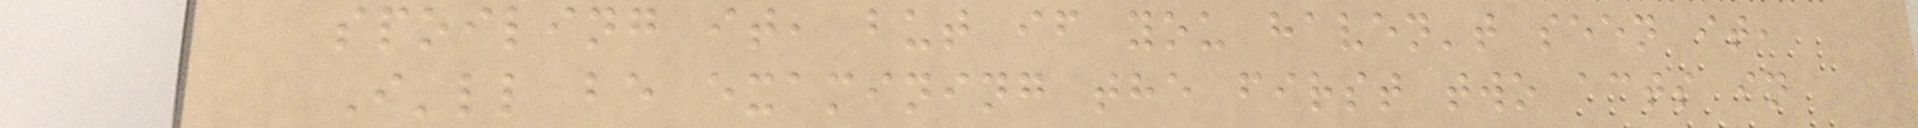spoiling it, but if you haven't seen it,
I'll be examining the first two acts in
